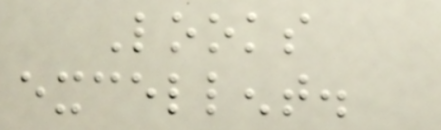Looks
excellent.
